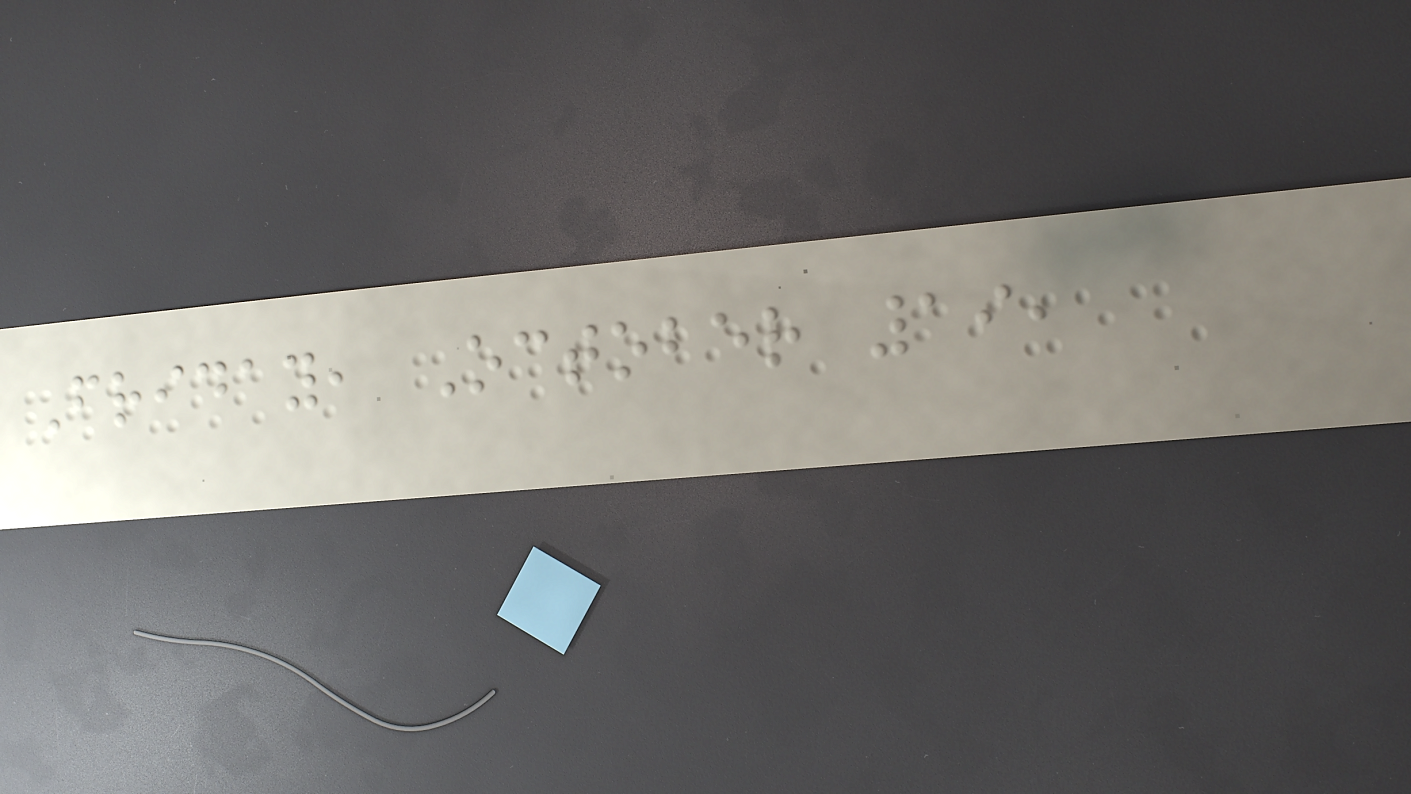Friday, October 19,
